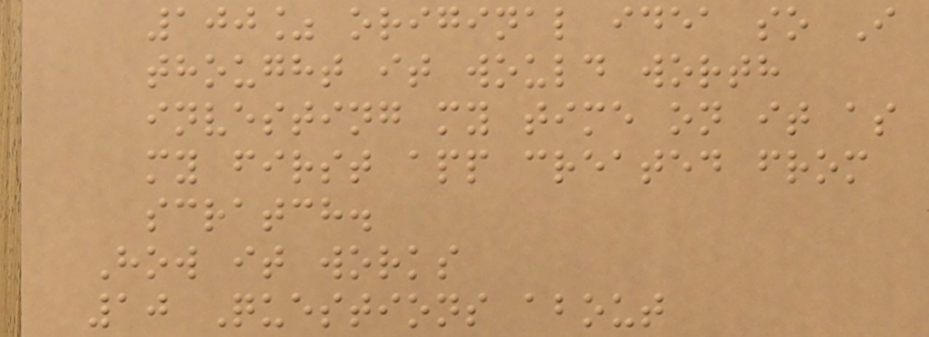100% original idea so I
thought it would worth
investing my time on it as
my first app created from
scratch.
How it works
10 Questions about
